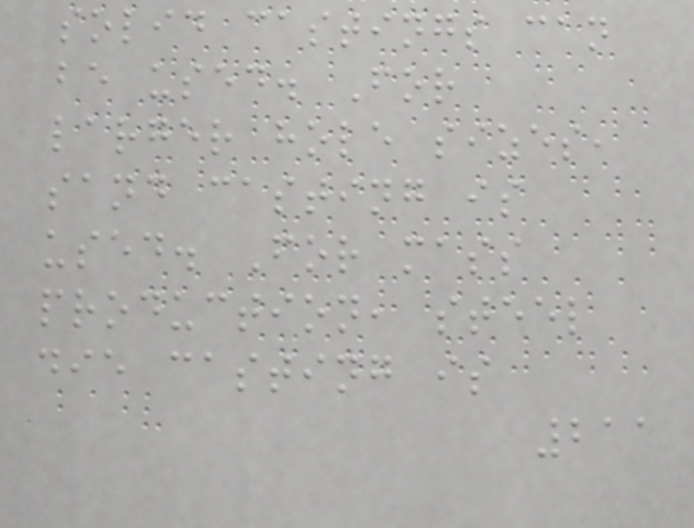solid castings can
be used. For
larger hole sizes,
sand casting is
used. For mass
production, steel
die casting is
211
